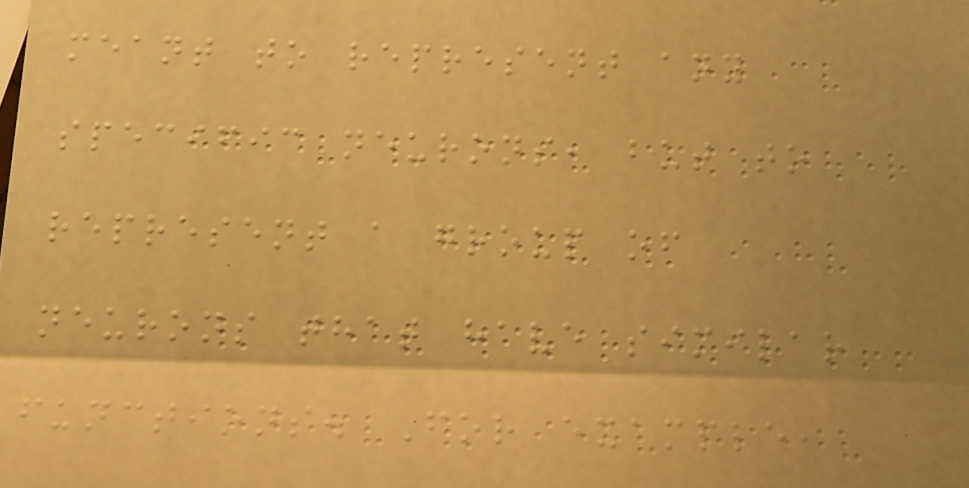meant to represent any
specific neurons, but to
represent a group of
neurons that have similar
functions. For example,
